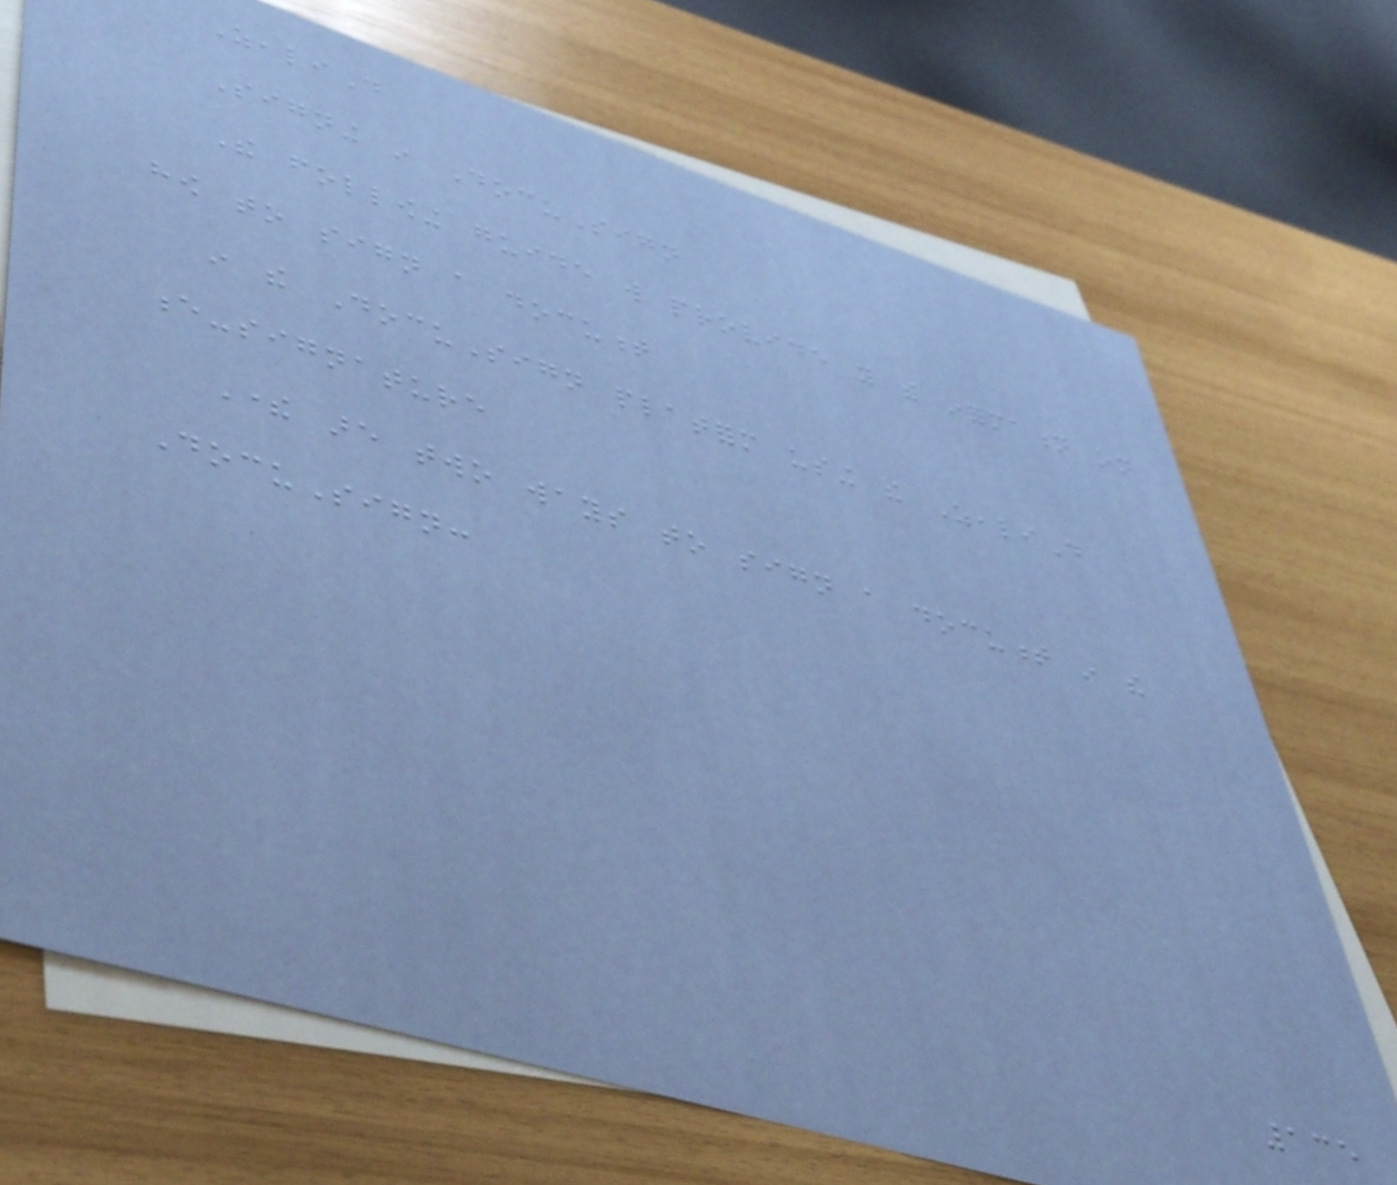ZealiD
Signing in DocuSign
The following guide will provide you with information on
how to sign a document
in the DocuSign platform using the ZealiD
e-signature
There are two ways to sign a document in the
DocuSign:
135
